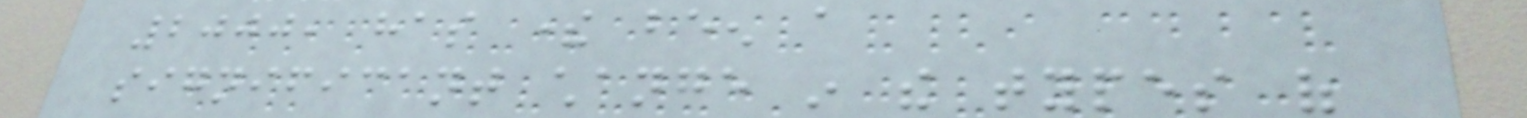2000, has there been a
significant change in the types of
